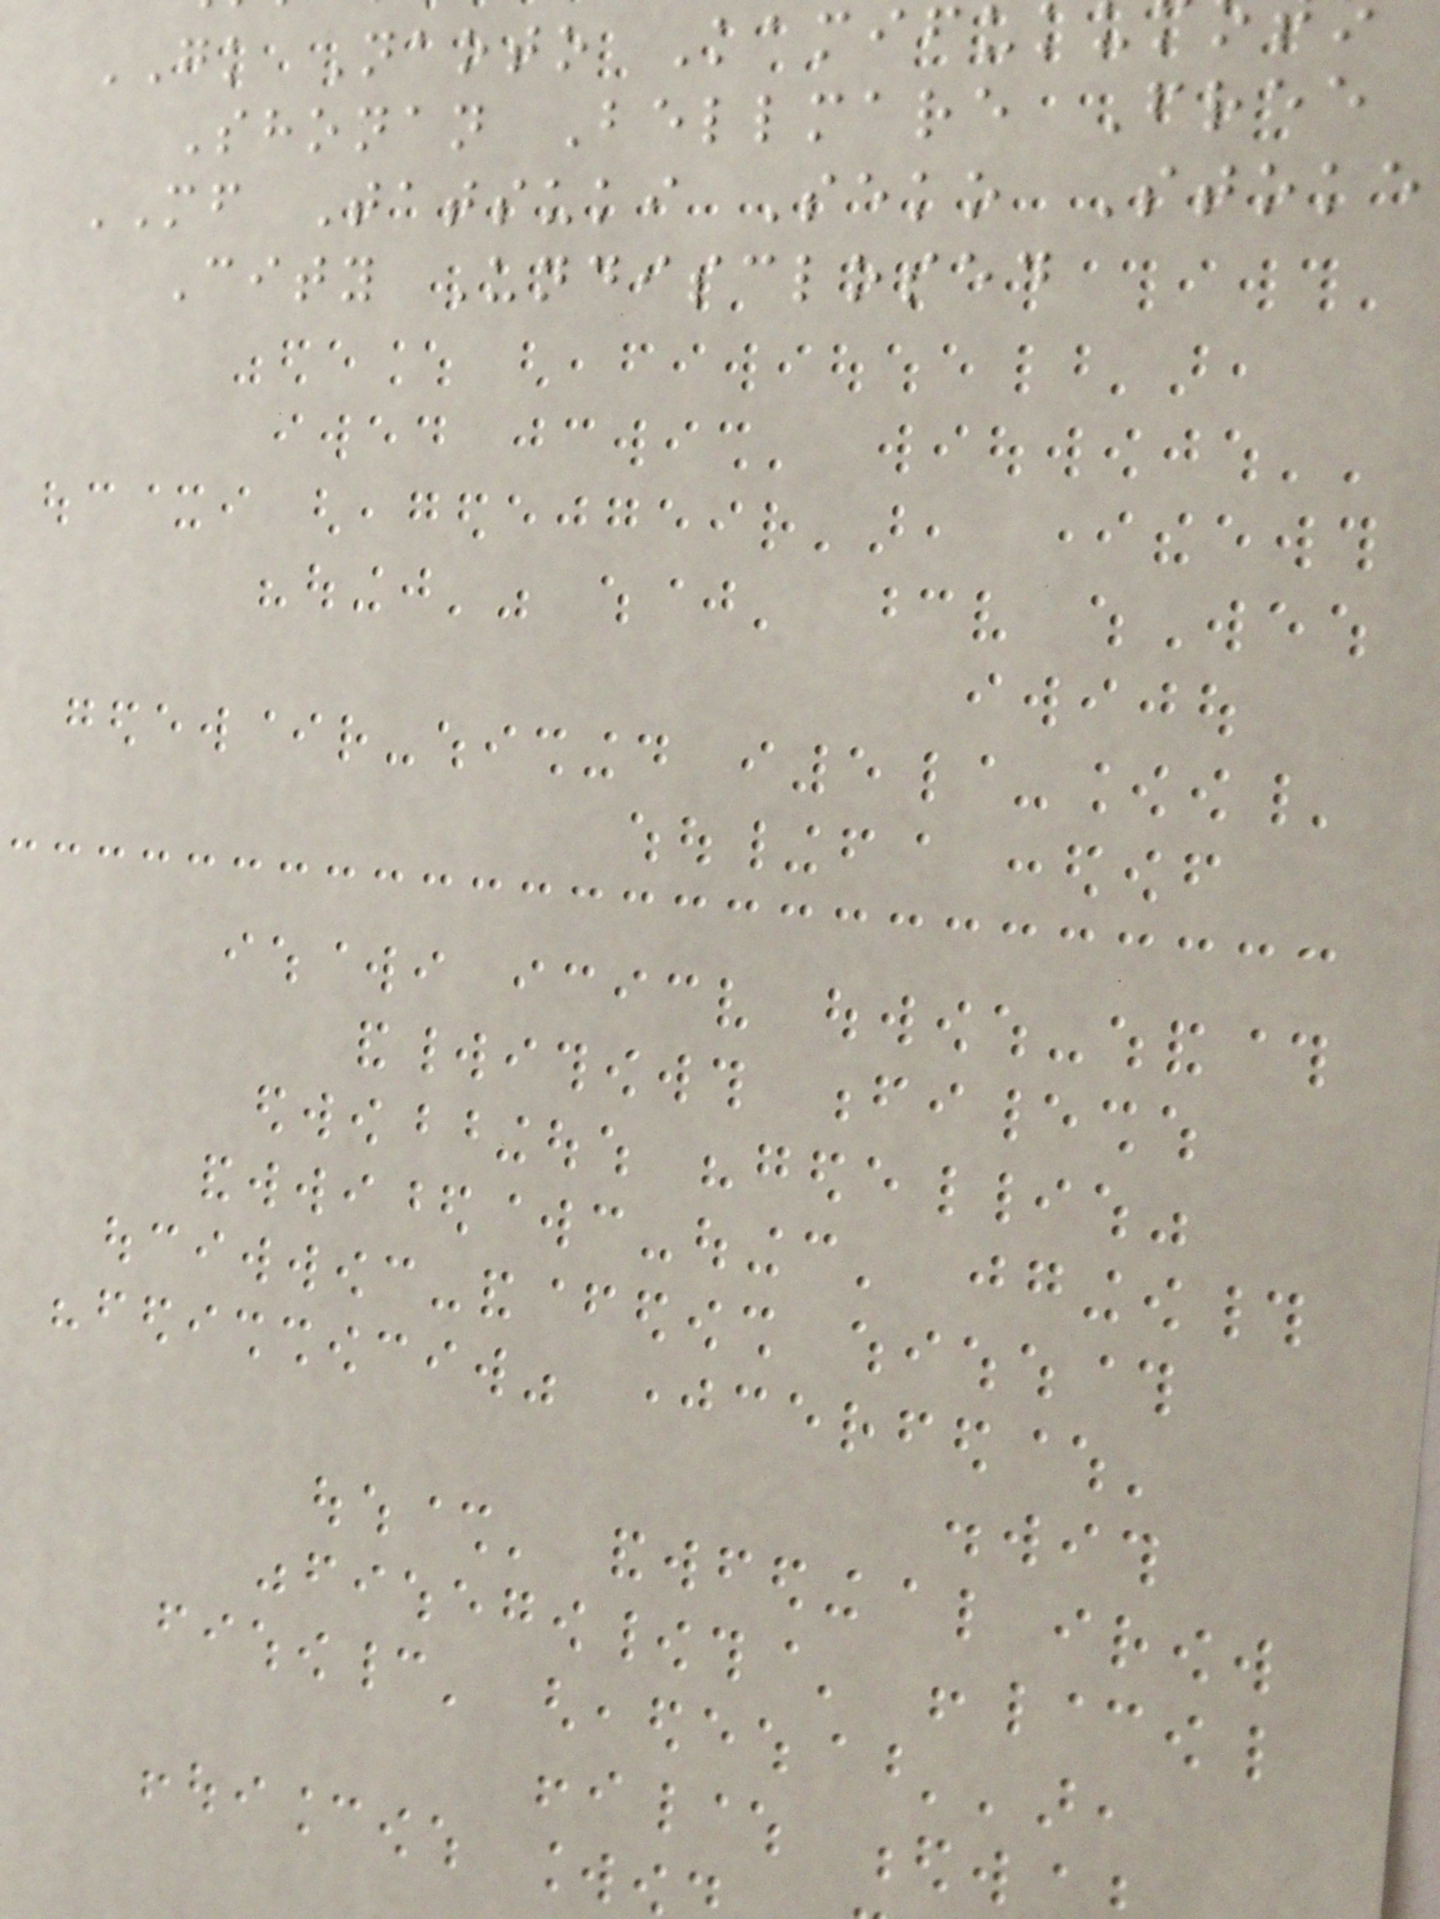GK Naoto Kamifu
Shonan Bellmare Free
MF Tatsuki Seko Stoke
City Undisclosed
